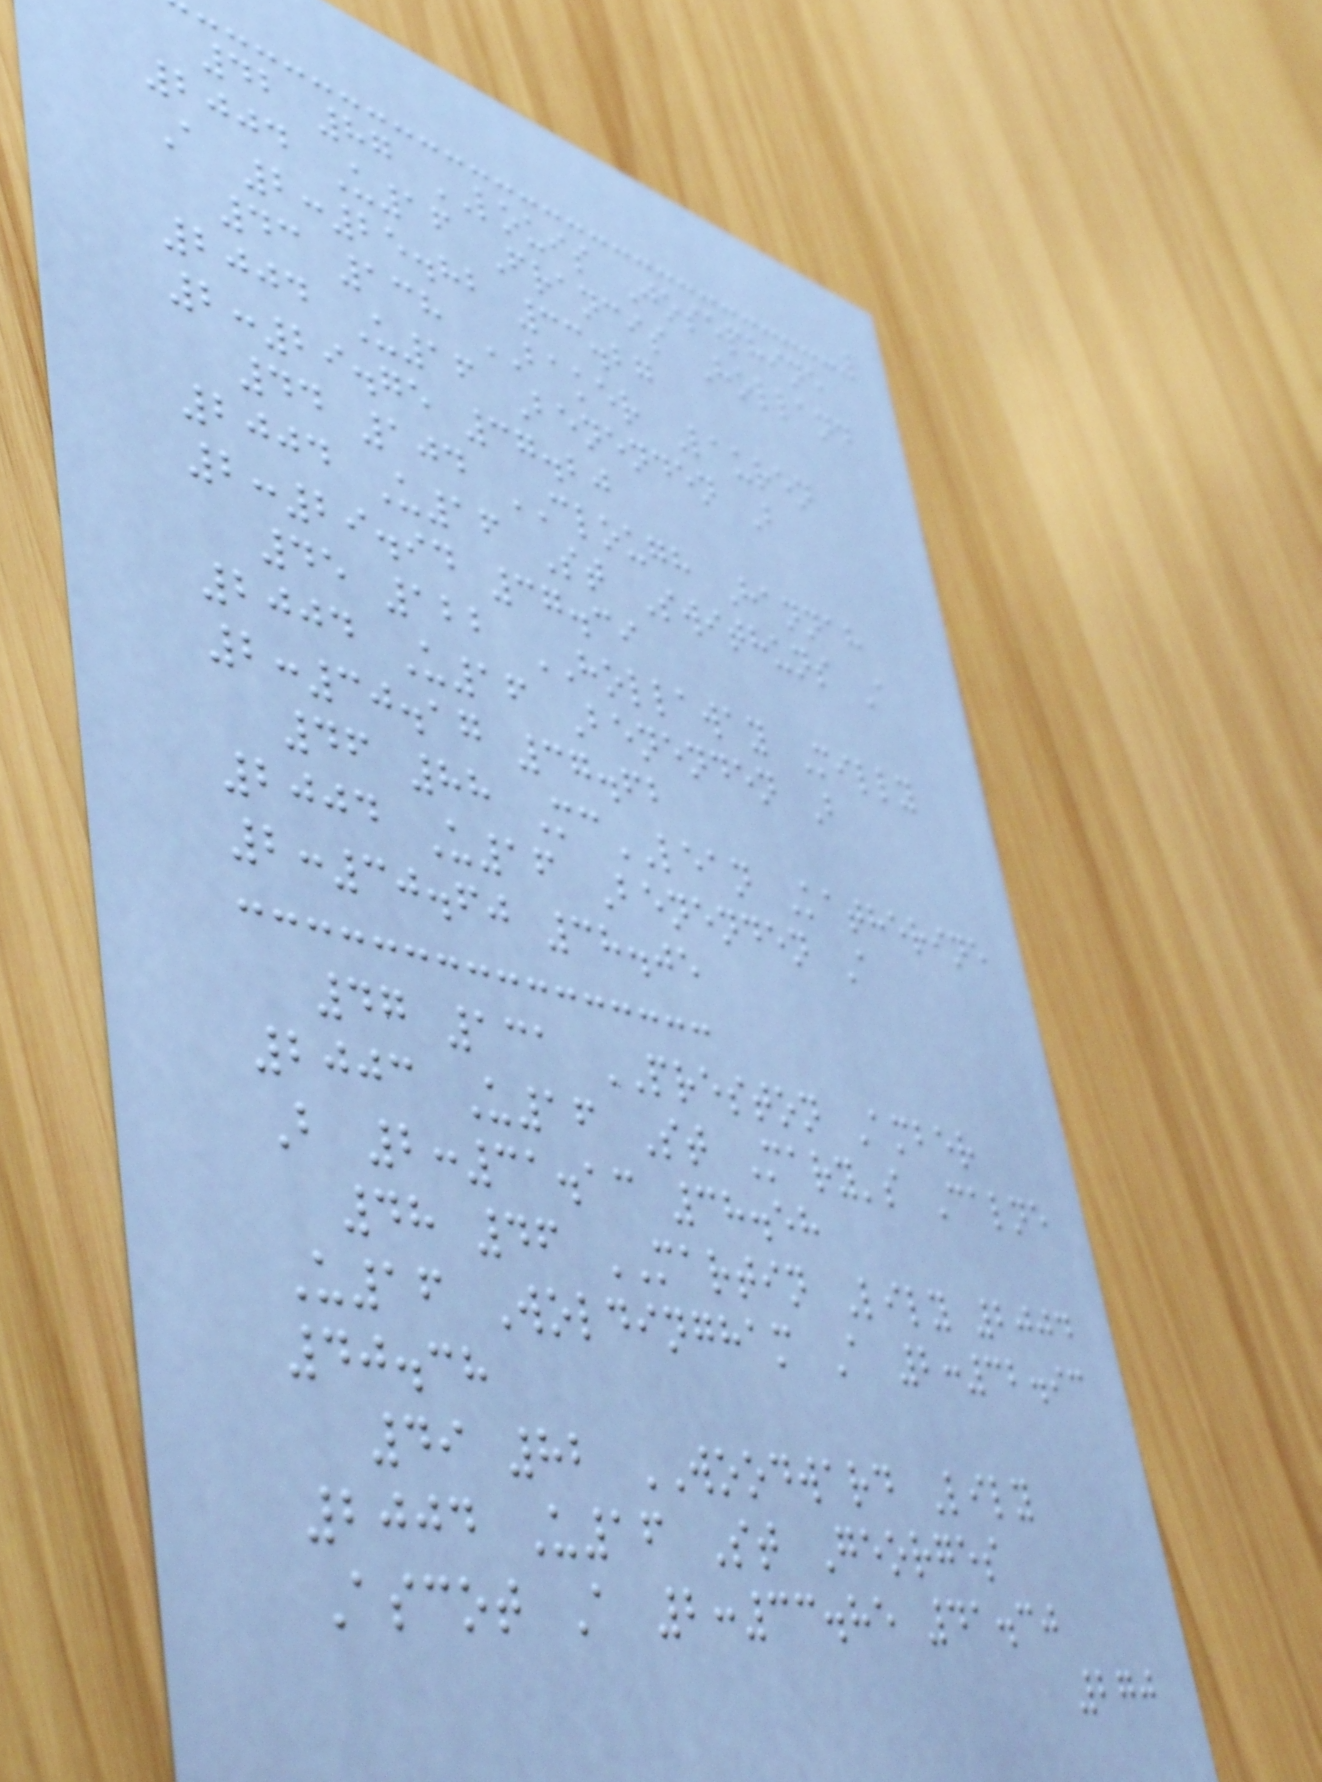42 87 LOUIS Josephine
2004 U16 Francis Holland
A 2:25.82 33.27
43 138 BAKER Lauren
2004 U16 Benenden B
2:29.75 37.20
44 104 CLOUGH Hannah
2004 U16 St Swithuns A
2:29.94 37.39
45 122 HOLLAWAY Milly
2004 U16 Benenden B
2:30.17 37.62
46 88 McLEAN Katherine
2004 U16 Benenden A
2:30.60 38.05
47 131 PRESTON Amber
2003 U16 St Mary's Calne
B 2:31.13 38.58
48 46 MARTIN Lily 2004
U16 Woldingham A 2:32.93
40.38
49 82 WOODWARD Lily
2004 U16 St Georges
Ascot A 2:33.85 41.30
270
